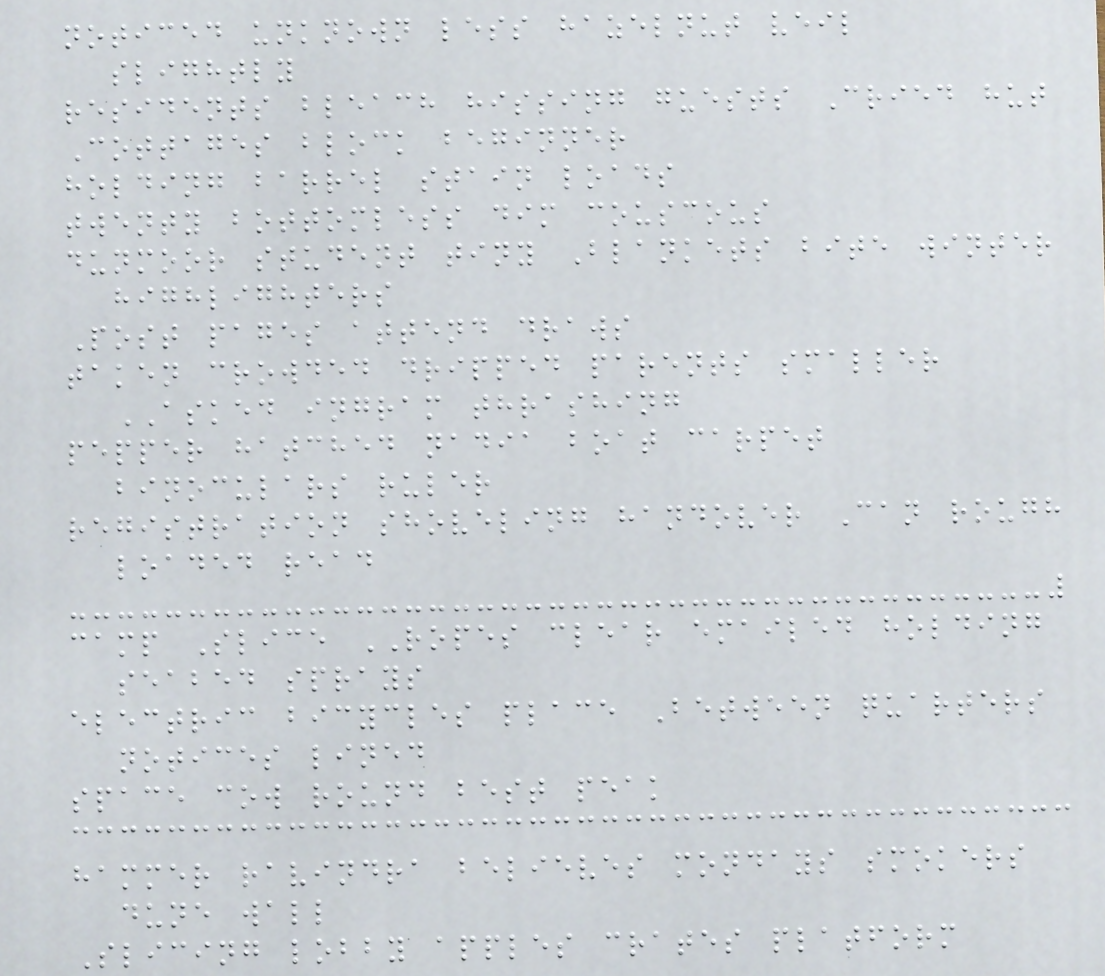noticed unknown less hazelnut veil
slightly
residents bleach hissing guests Cried hut
Cottages block beginner
holding barrel stain loads
twenty bottomless dim couscous
dunmoor student tiny Blankets bite winter
highlighters
Post pages attend draws
taken crowded dripped parents smaller
ASKED ingram thrashing
pepper hatched nadia boat carpet
binoculars ruler
registration shoveling handover Can rough
loaded read
camp Slice ROPES clear emailed holding
seabed sprays
electric bicycles place Between quarters
notices lined
space cow round best peak
hammer ravindra believes mondays smokers
dune wall
Slicing lobby apples crates platform
